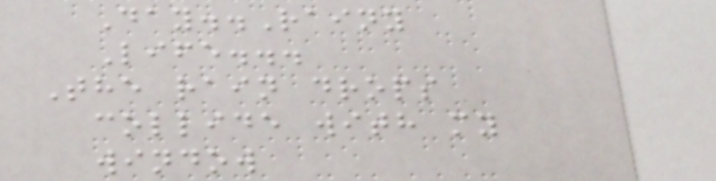Day..Rainy
Life...
The rain drops
collide with my
window
